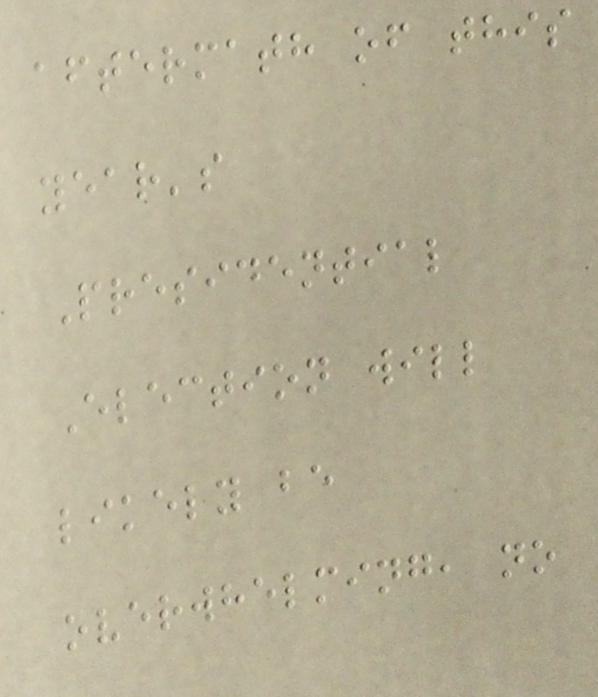aftermath of this
year's
Presidential
Election will
likely be
overwhelming, no
